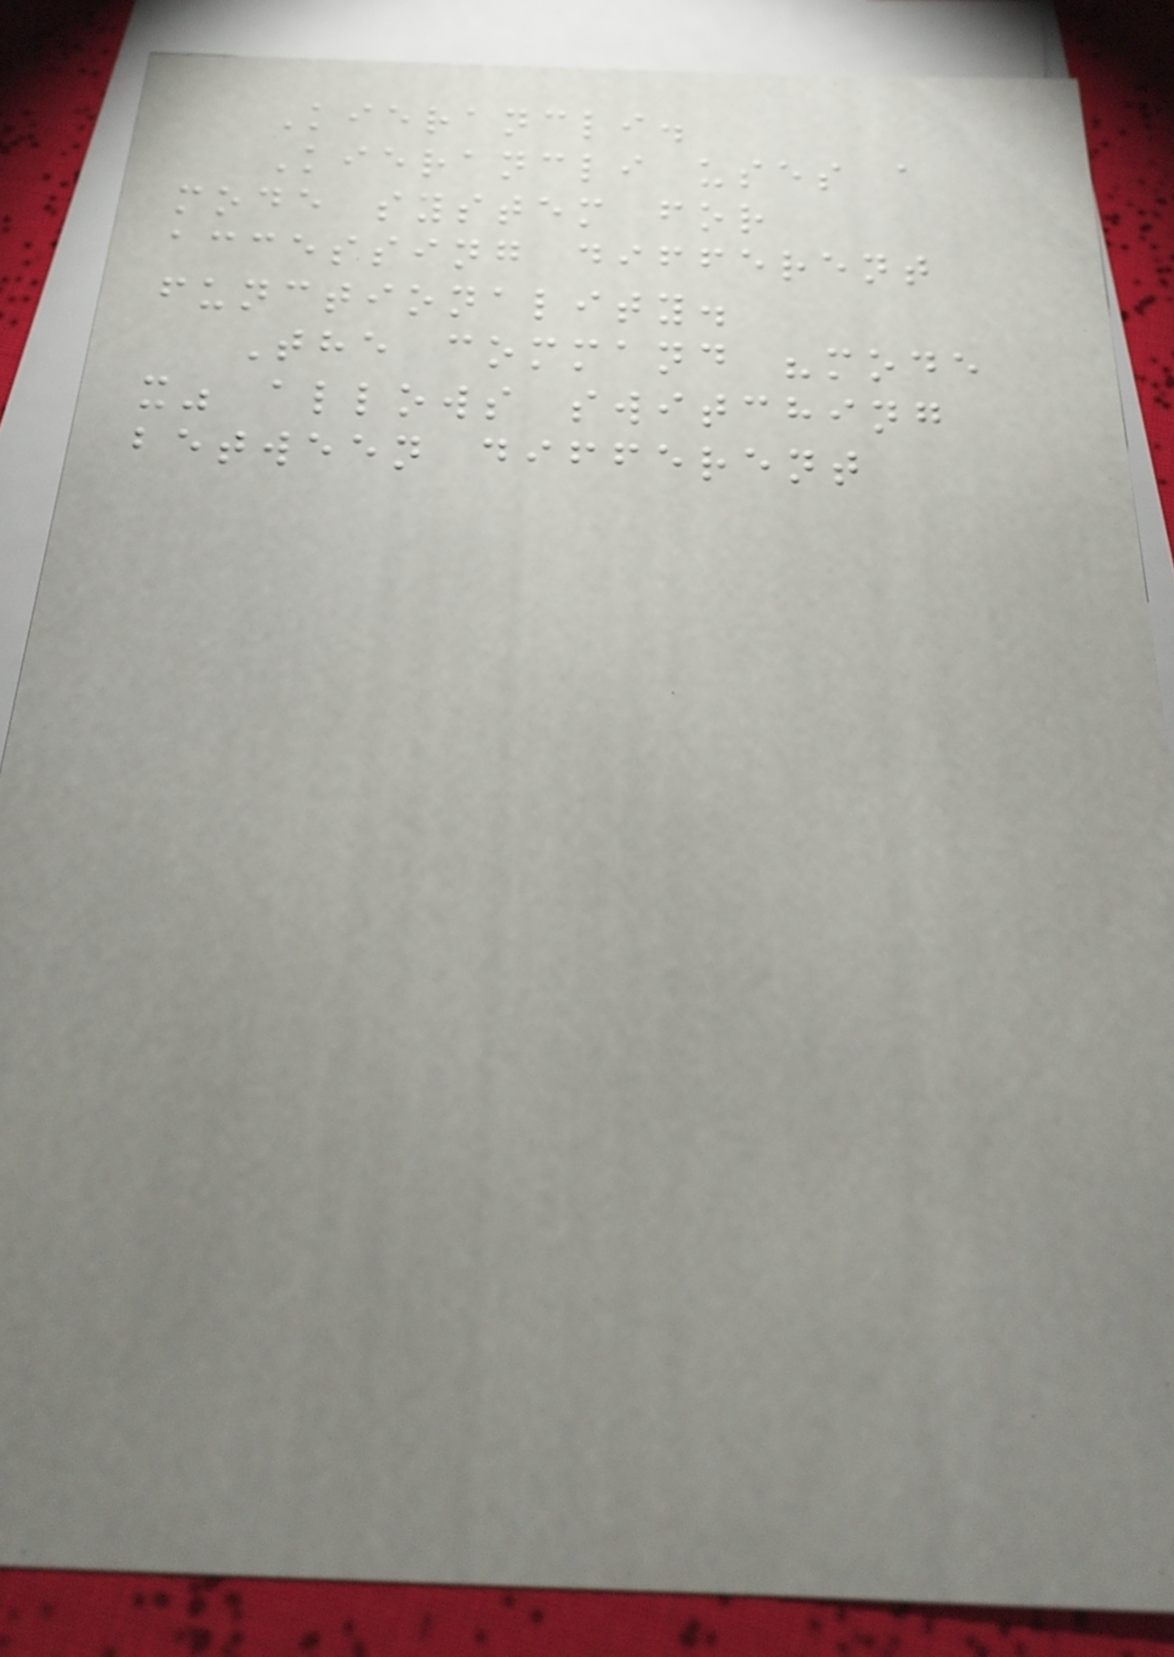Kierancli.
Kierancli uses a
mode system for
accessing different
functionality.
The command "mode
x" allows switching
between different
